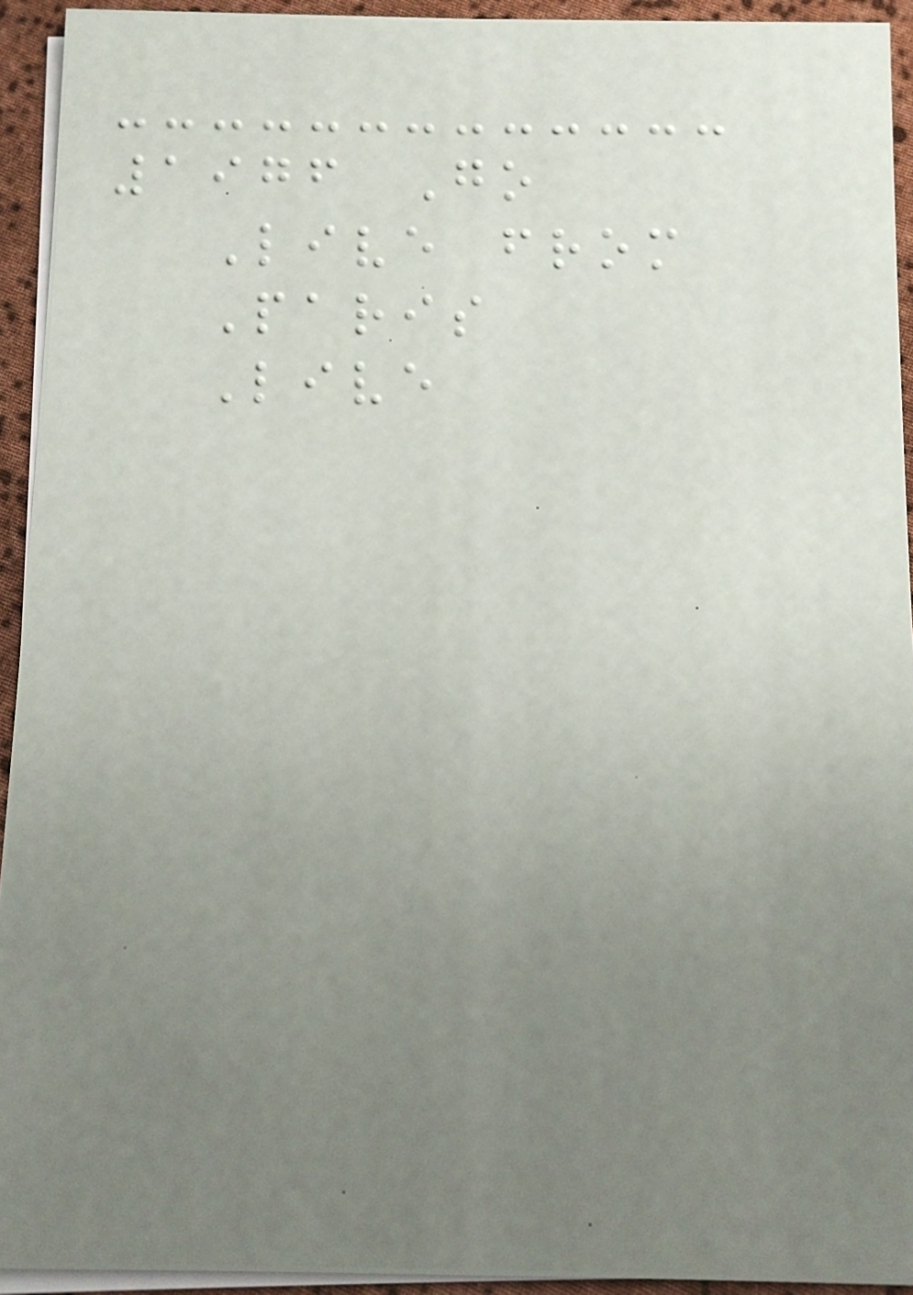1976 Go
Live from
Paris
Live
